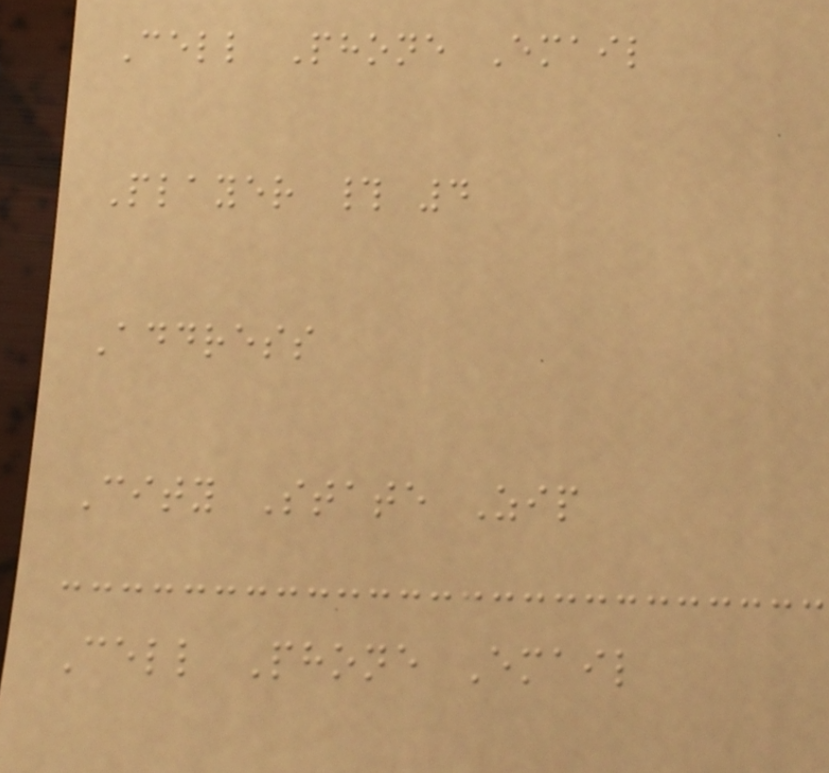Cell Phone Email
Player # 4
Address
City State Zip
Cell Phone Email
